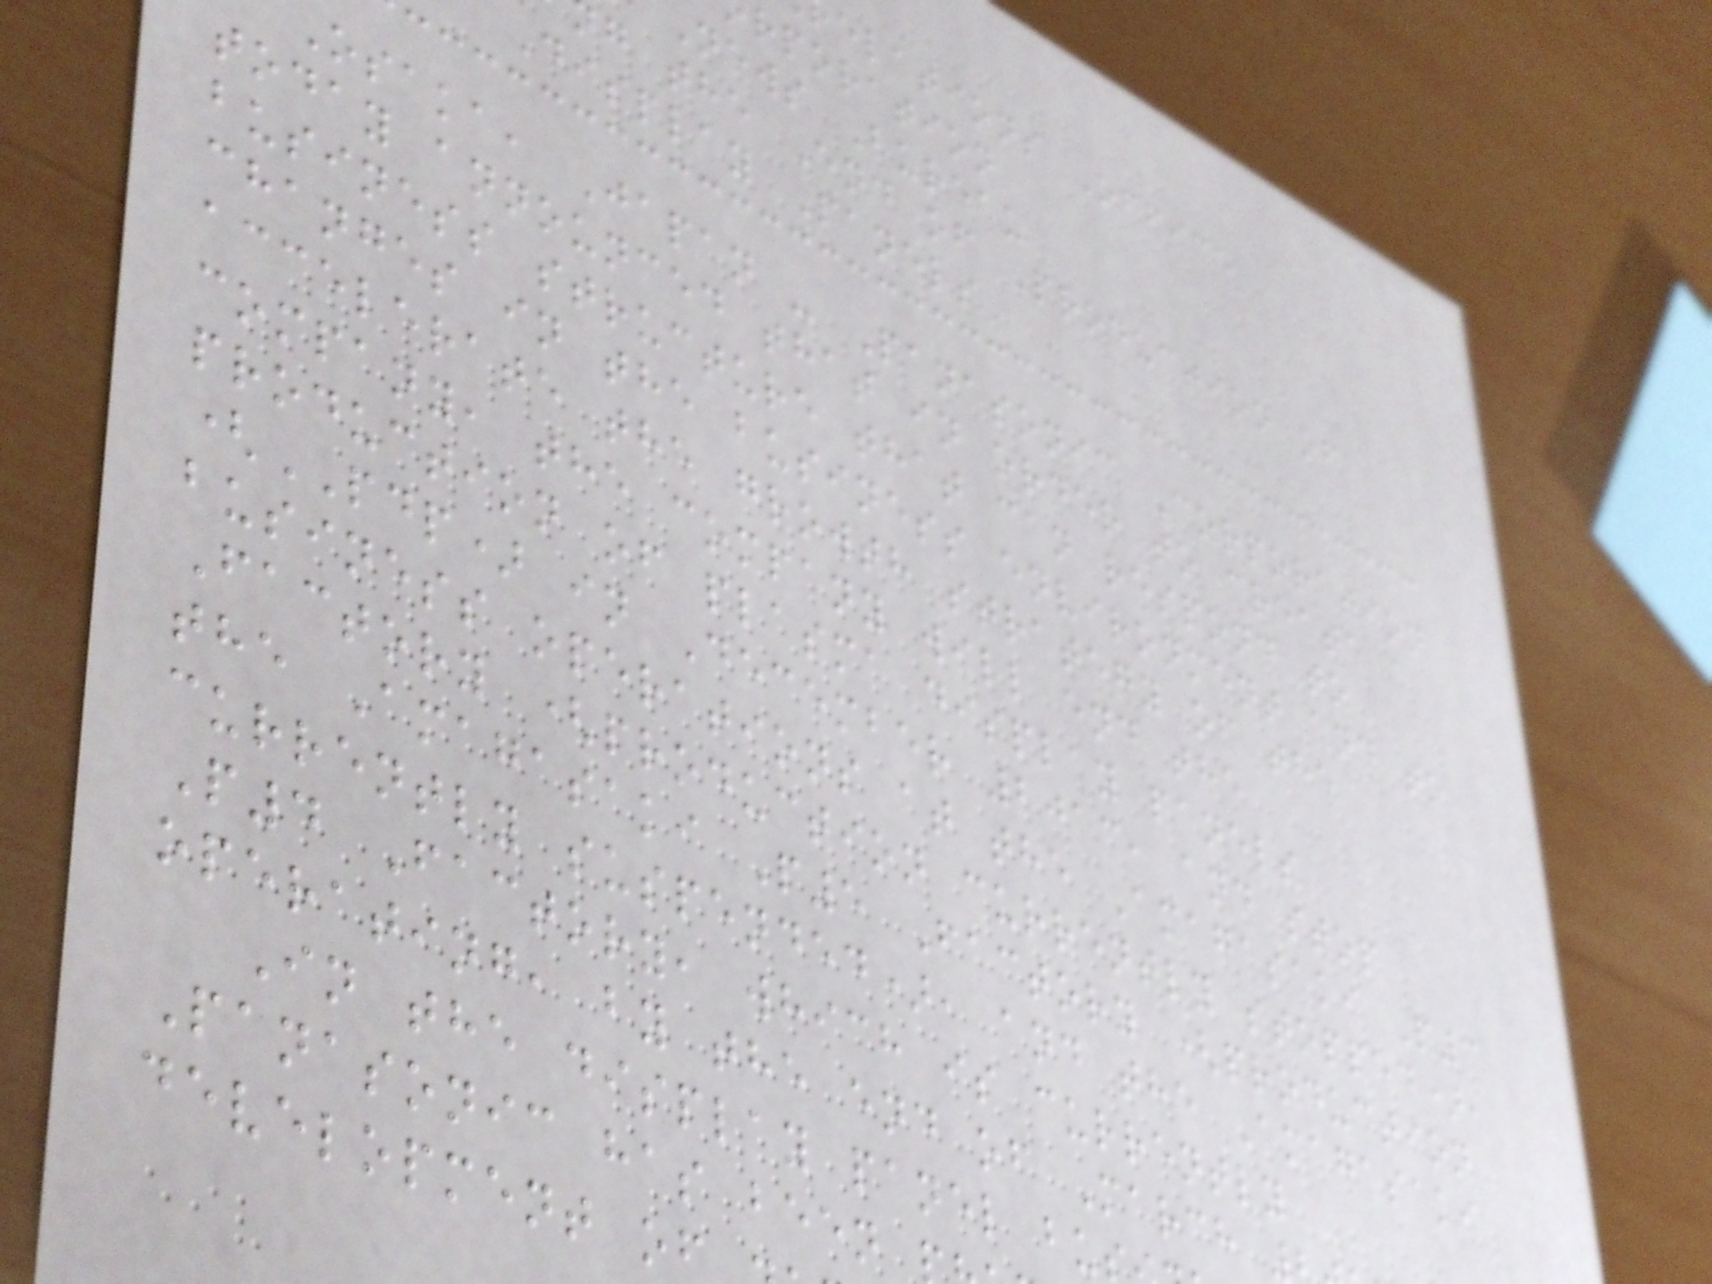elations Office
rporation
News Bureau
g the End of Production of
Display Panels
Osaka, Japan - Panasonic Corporation
today announced that in order to create a
business structure that can respond to
changes in the business environment and to
accelerate the growth strategy of the
company, the company will end the
production of plasma display panels
(PDP) in December 2013, and stop
business operations at the Amagasaki P3
Factory (production currently stopped),
the Amagasaki P5 Factory (production
currently suspended), and the Amagasaki
P4 Factory, which is currently
operating, by the end of March
In the display panel bu
Panasonic has been
development of
